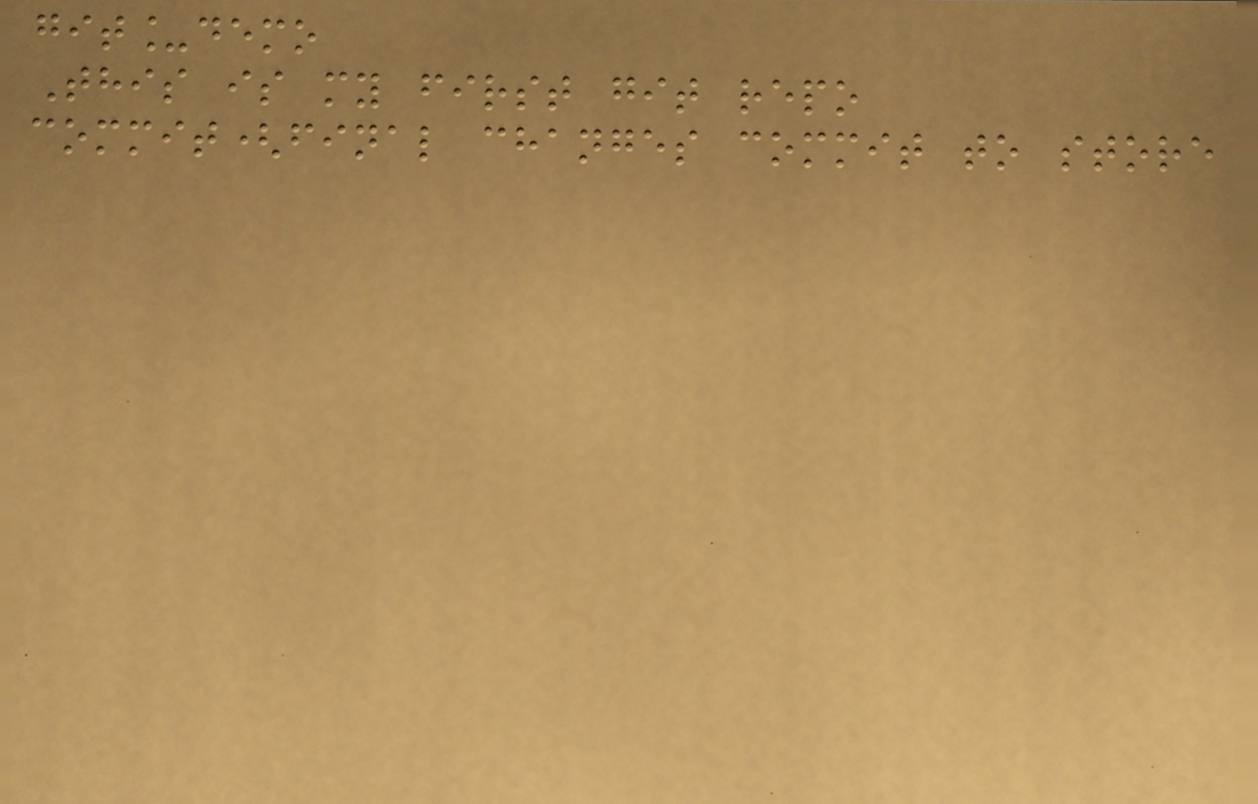git_demo
This is my first git repo
commit(final changes commit to store
